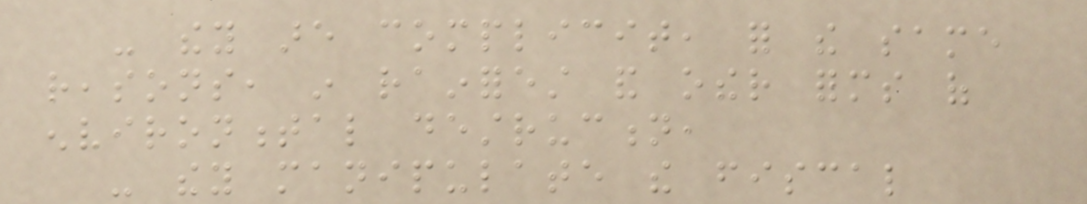- they are complicit, for the same
reasons, in rainforest and other forms of
environmental destruction,
- they manipulate the fiscal
